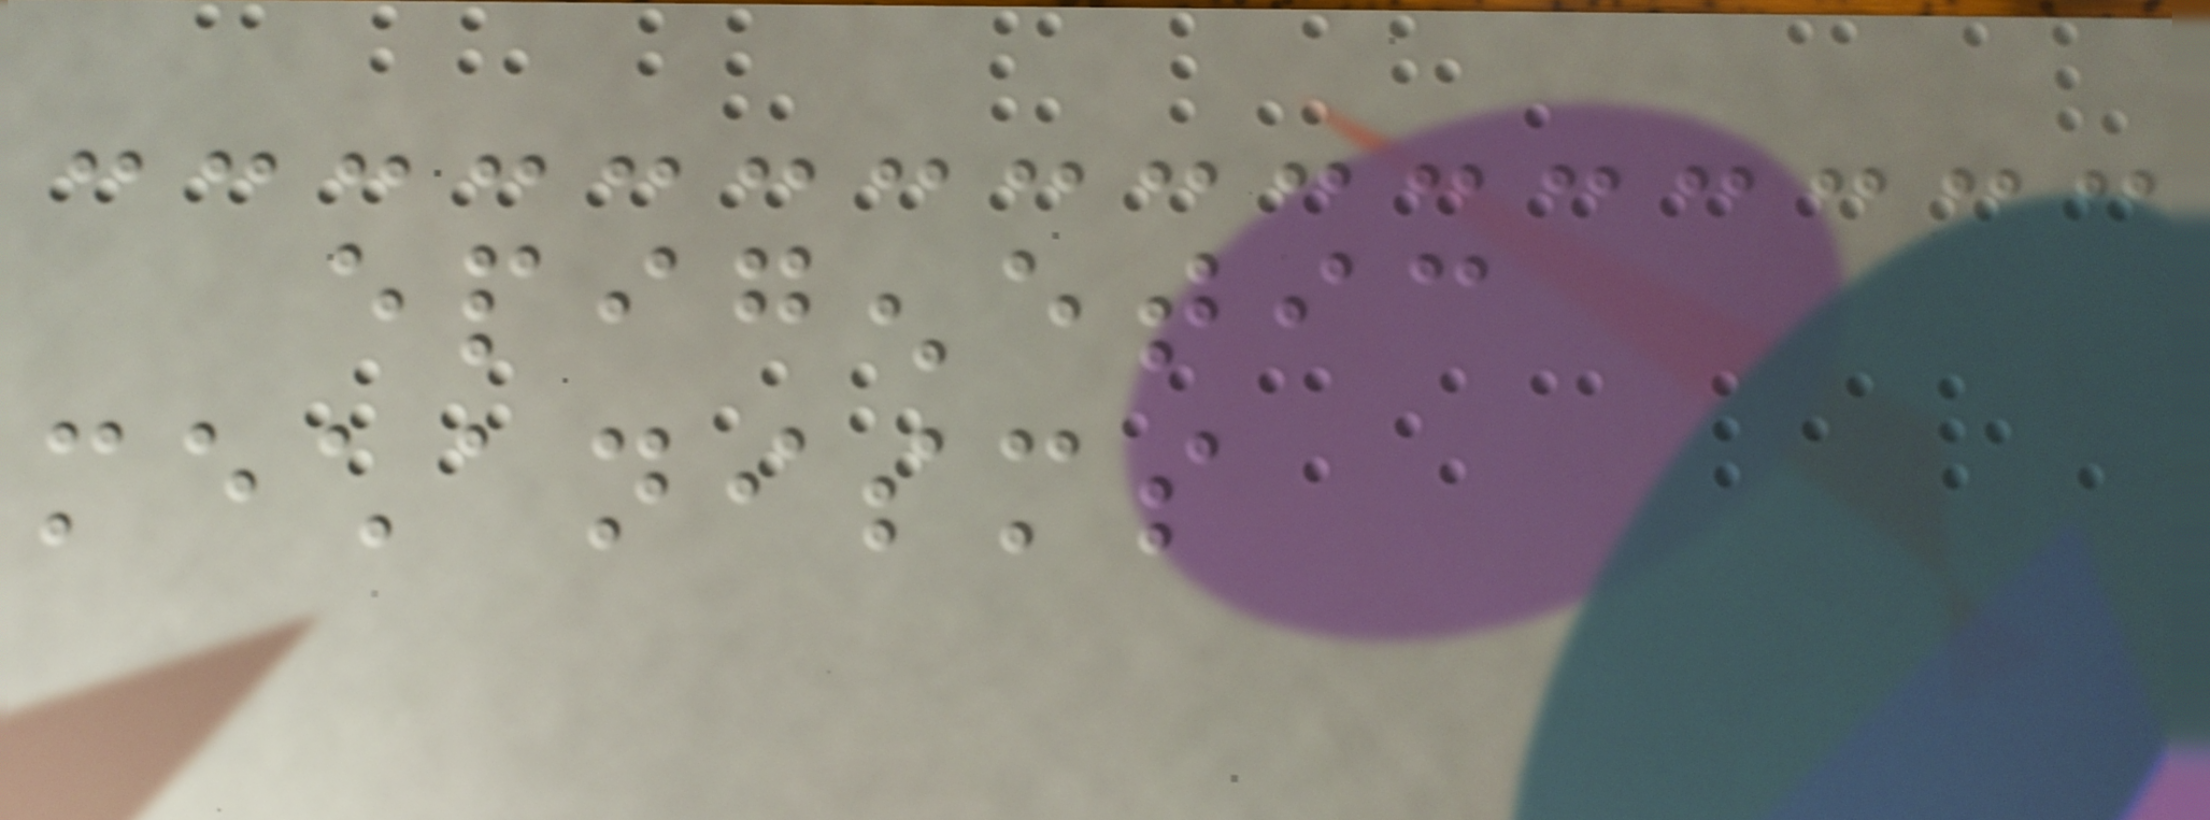epigenetic
mechanisms
